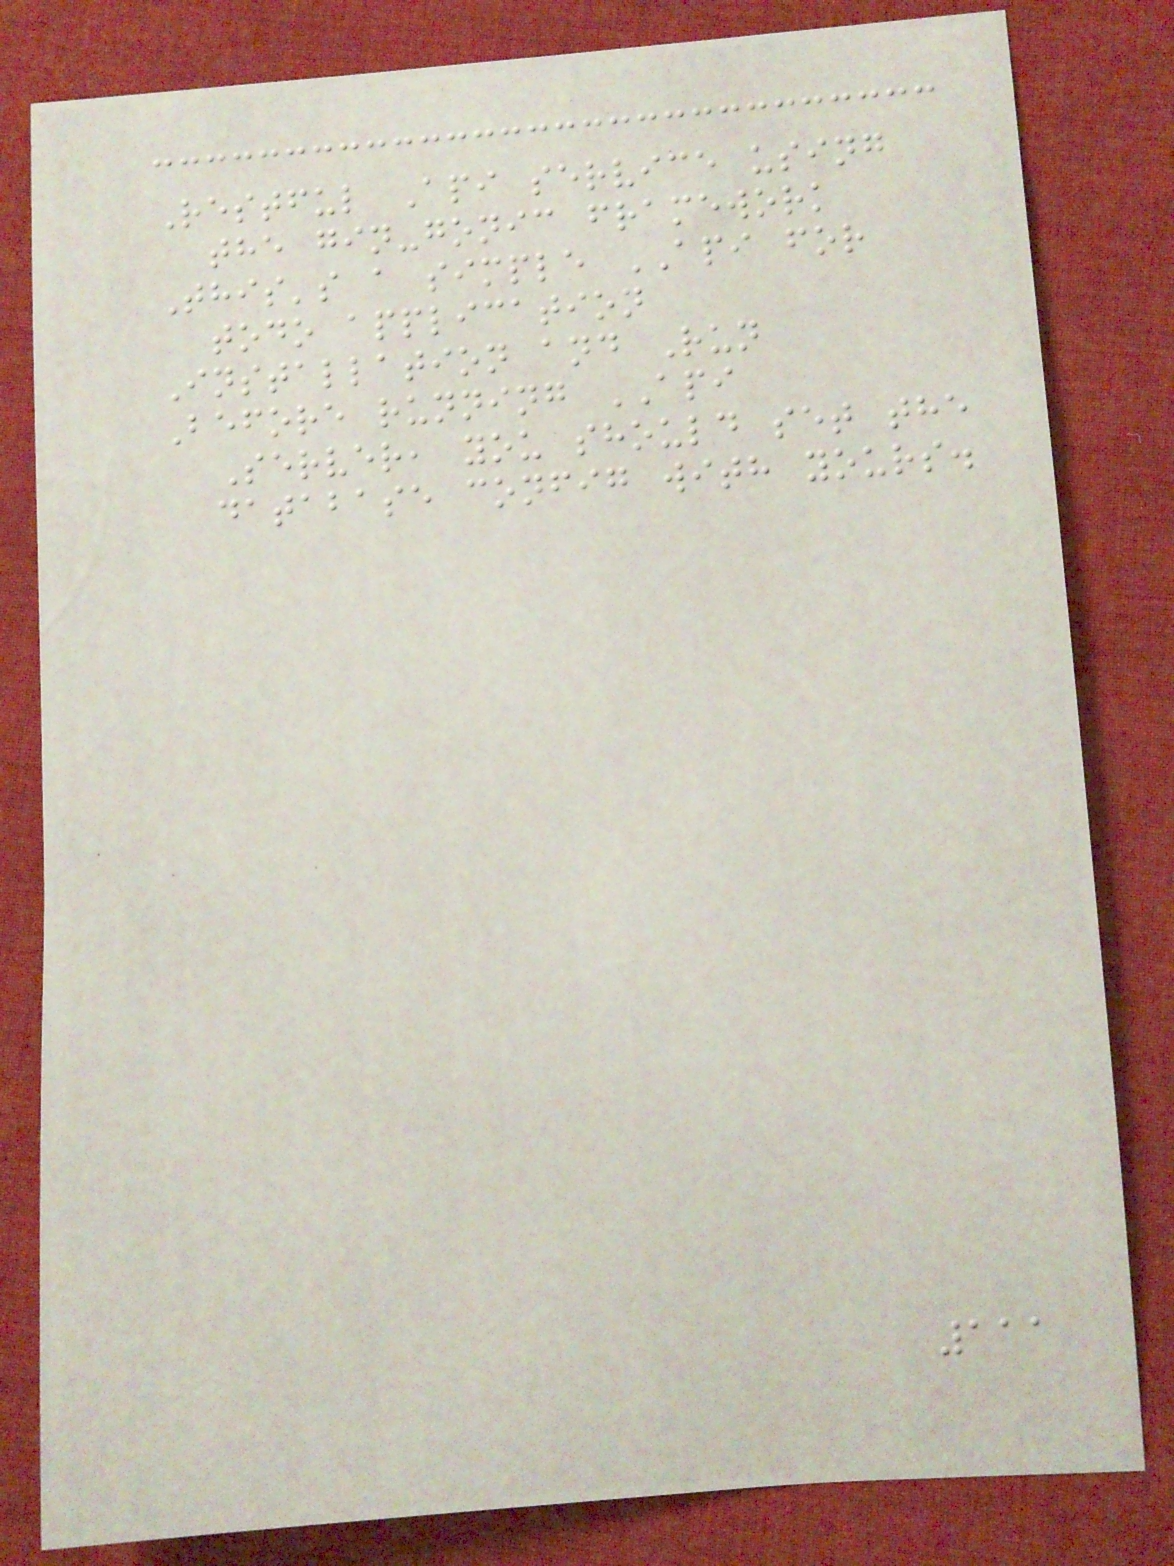Restful Api service using
the gin-gonic framework
This's a simple API for
todo application
Installation and Run
Before running API
Server, you should set the
database config with yours.
111
